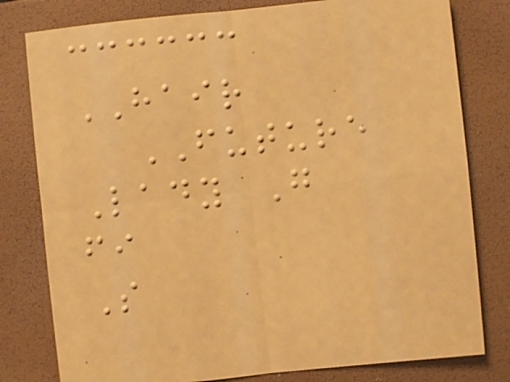HAIR
FUTURE
Lady G
fi
S
